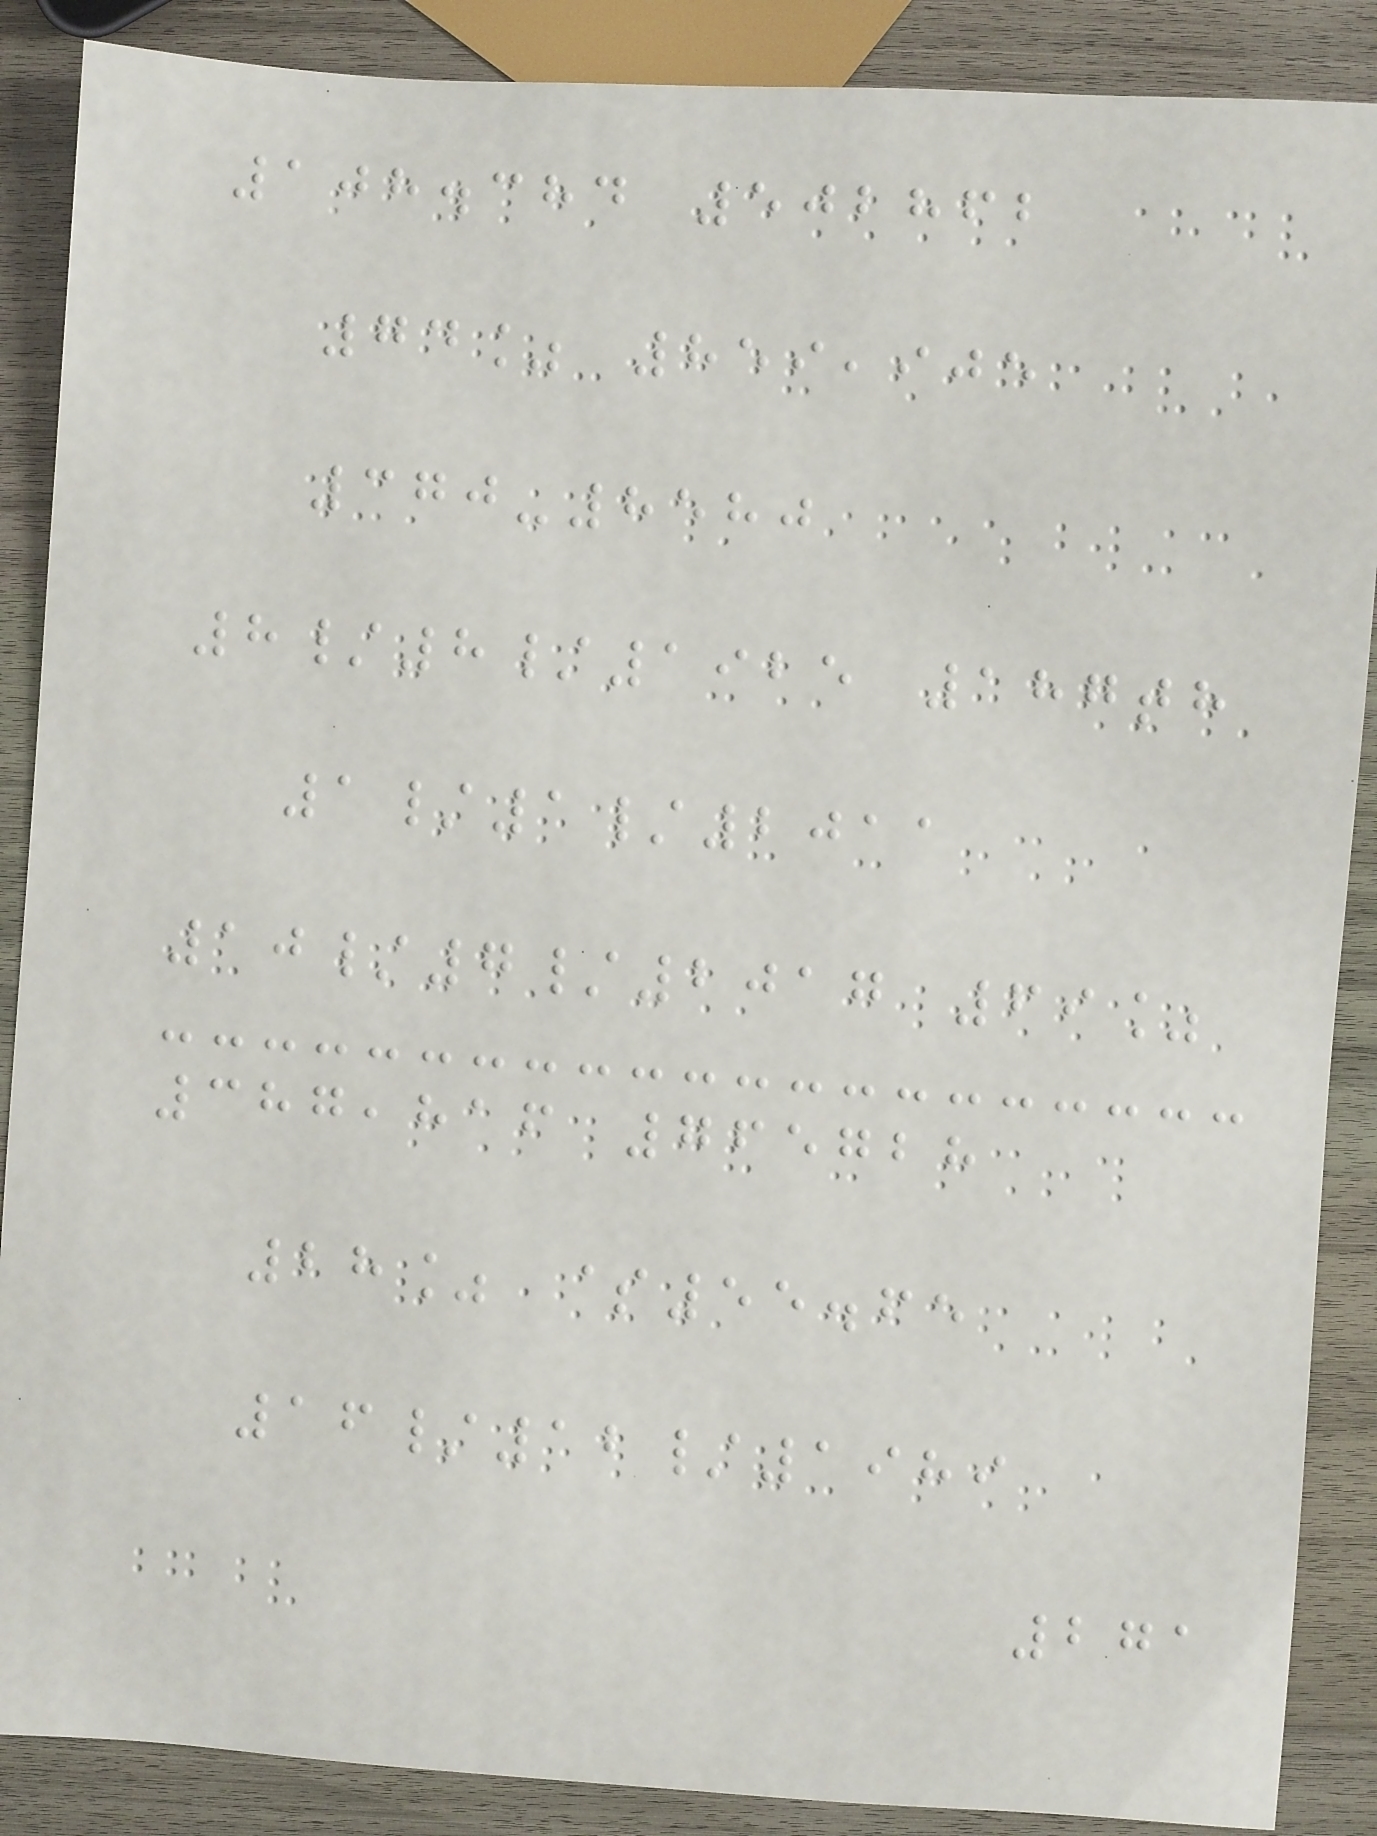108.384 502862
74% 859,905
370-8580
8/8/1925 187th
1/1/2011
10/7/2017 69%
387,816 765728
28% $55.65
16/12/1989
271
